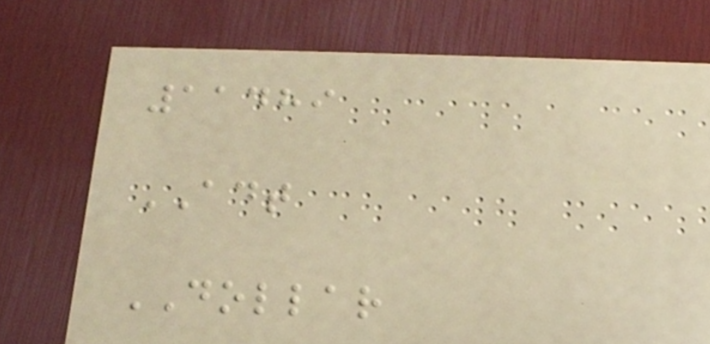11489
ADT
DOLLAR
